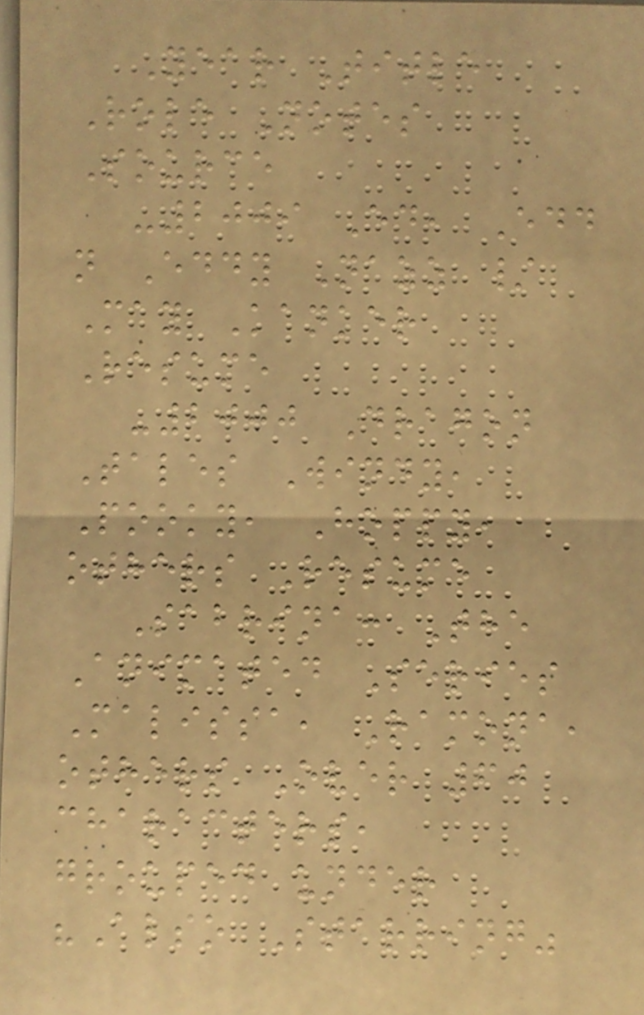Year Title
Role Notes
Source
-2009 Ed, Edd
n Eddy Nazz /
May Kanker
Resume
-2000 Dragon
Tales Windy,
Pooky, Hoppy,
others Resume
Sabrina: The
Animated Series
Malissa, Ramona,
others Over 60
characters,
grouped under
"Also Starring"
